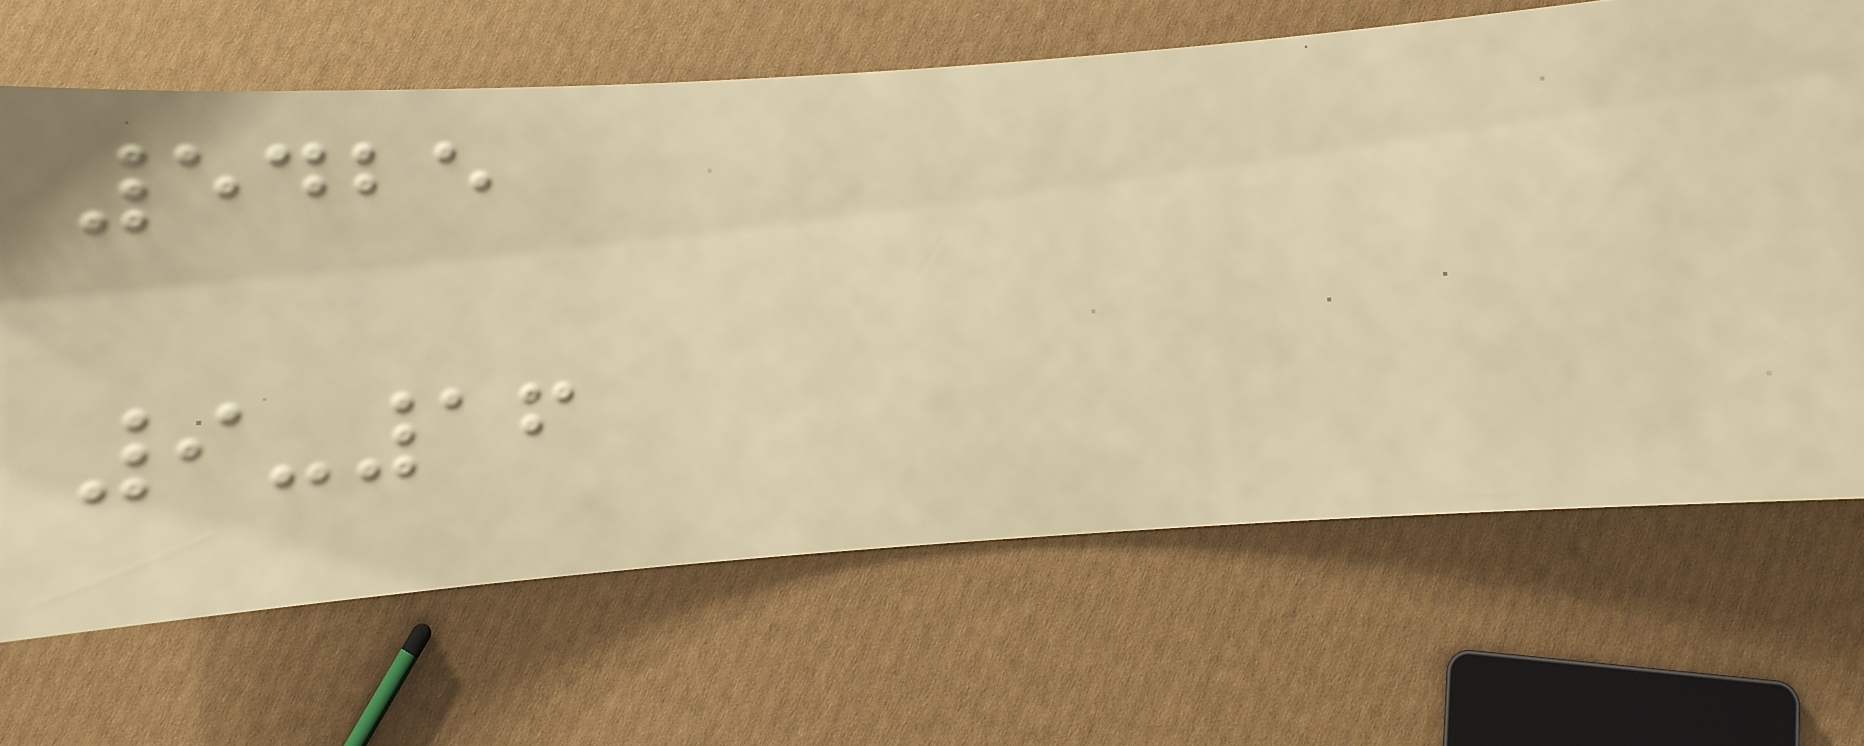5425
9-16
